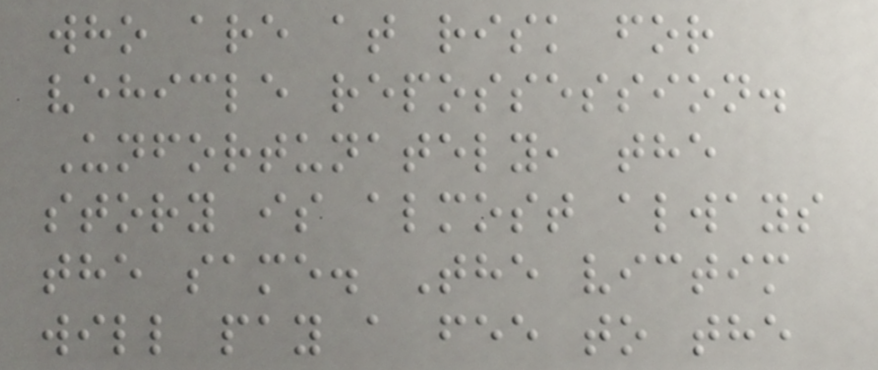who are at risk for
vehicle repossession.
Unfortunately, the
story is almost always
the same. The victim
will pay a fee to the
